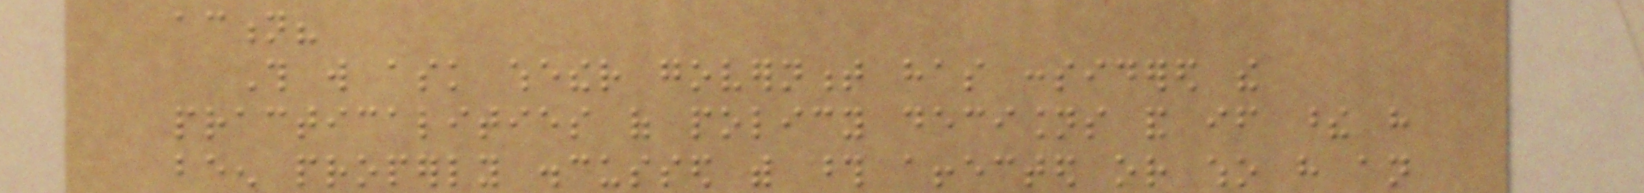action?
This will ask whether government has considered the
practicalities of policy decisions and if these have
been properly discussed with those affected or who have an
